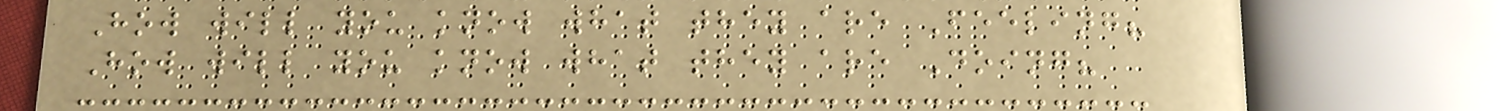How will you know what they are Feeling?
How will you know what they are Doing?
